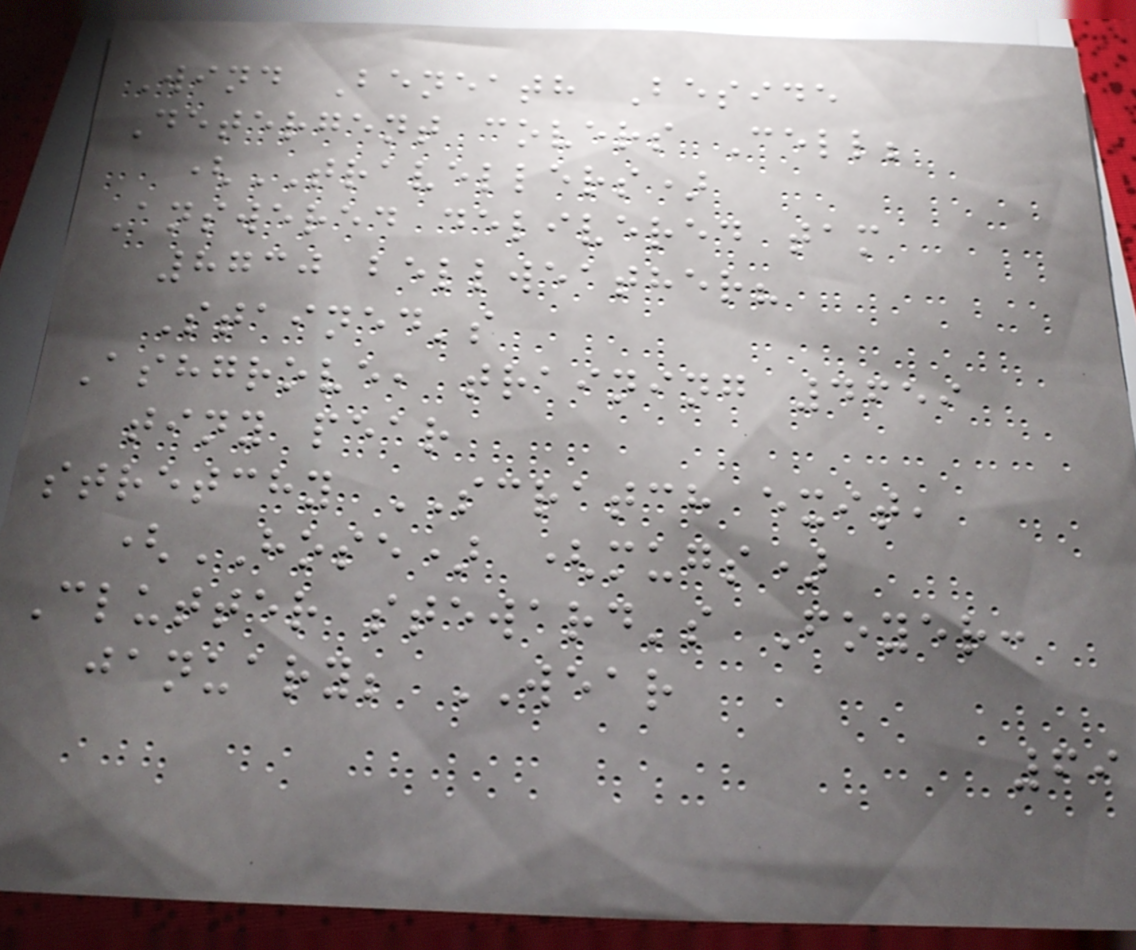Wind Beneath Beside
Detergent covers Cell;
(TRAVELLERS)
Answered delivered tam
8730 bellweather?
Stained's
Ashgrove, training 4659
tiny pear
stretchy SCRATCH exit,
(HOSE) (mugs)
Clutter steward's Foyer:
january; WEAR
69
